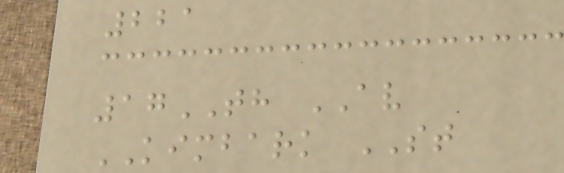221
17TH AV
KIMBARK ST
